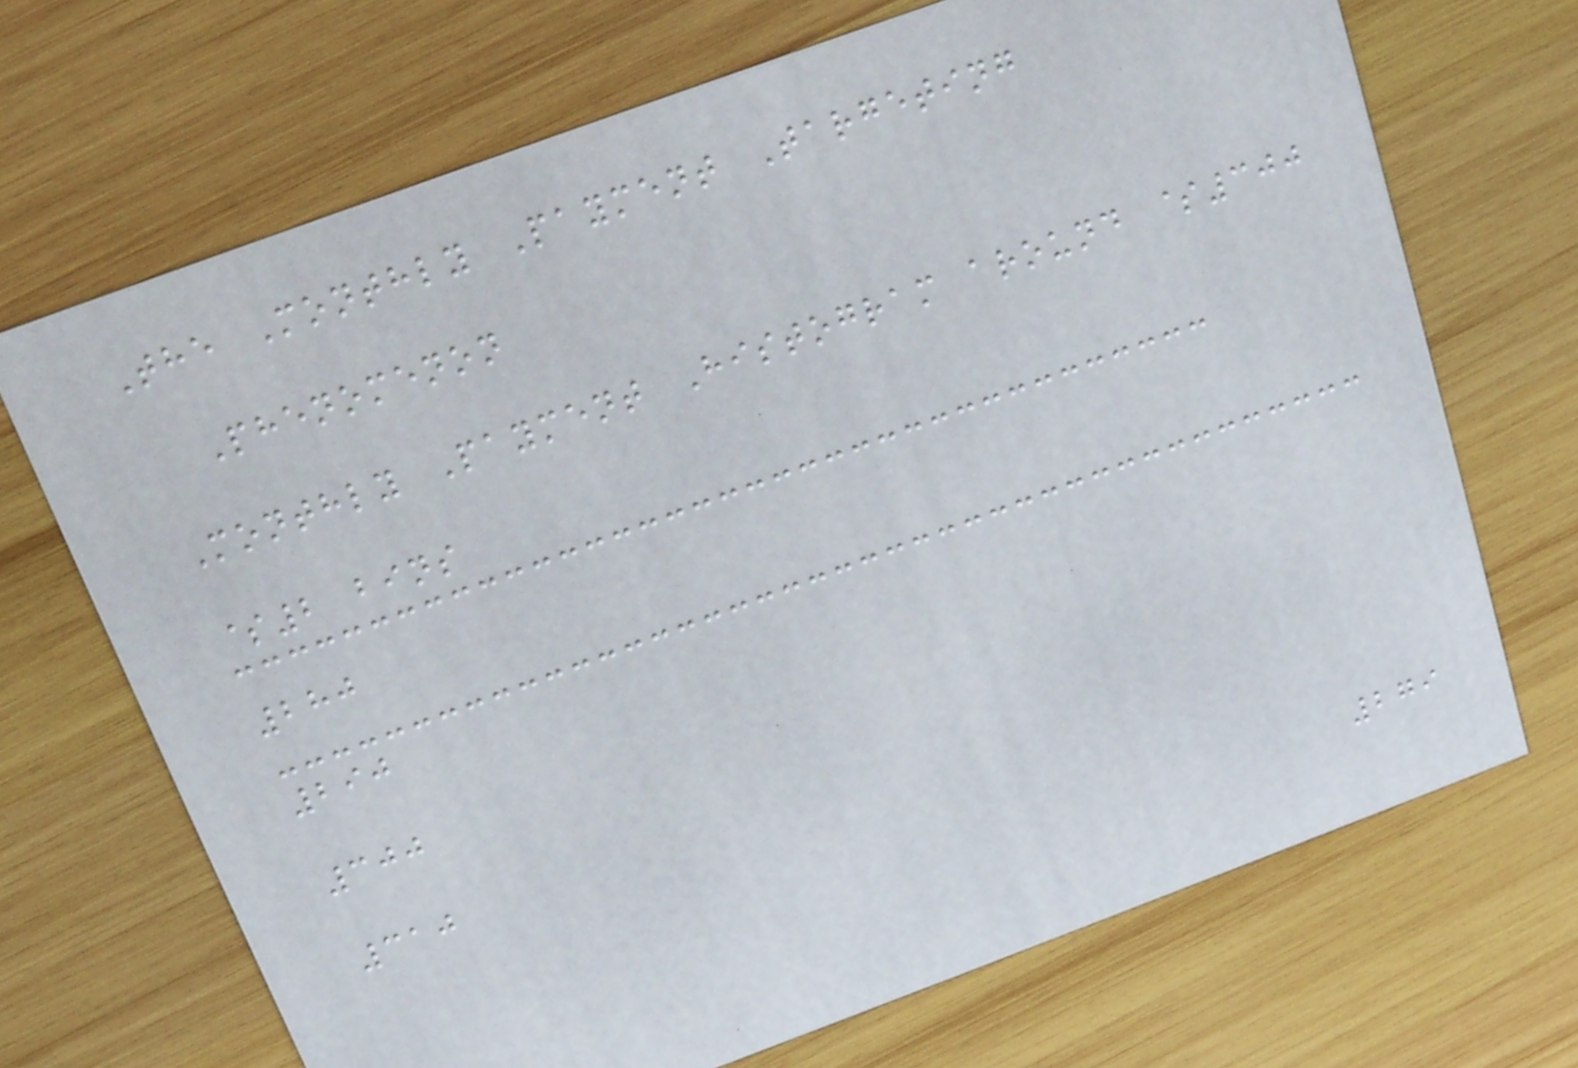The Monthly Payment Targeting
Phenomenon
Monthly Payment Histogram around $300
$2 bins
280
290
300
310
279
